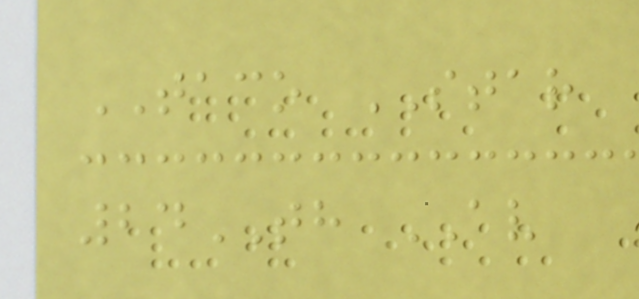TACO STAR
24TH AV
